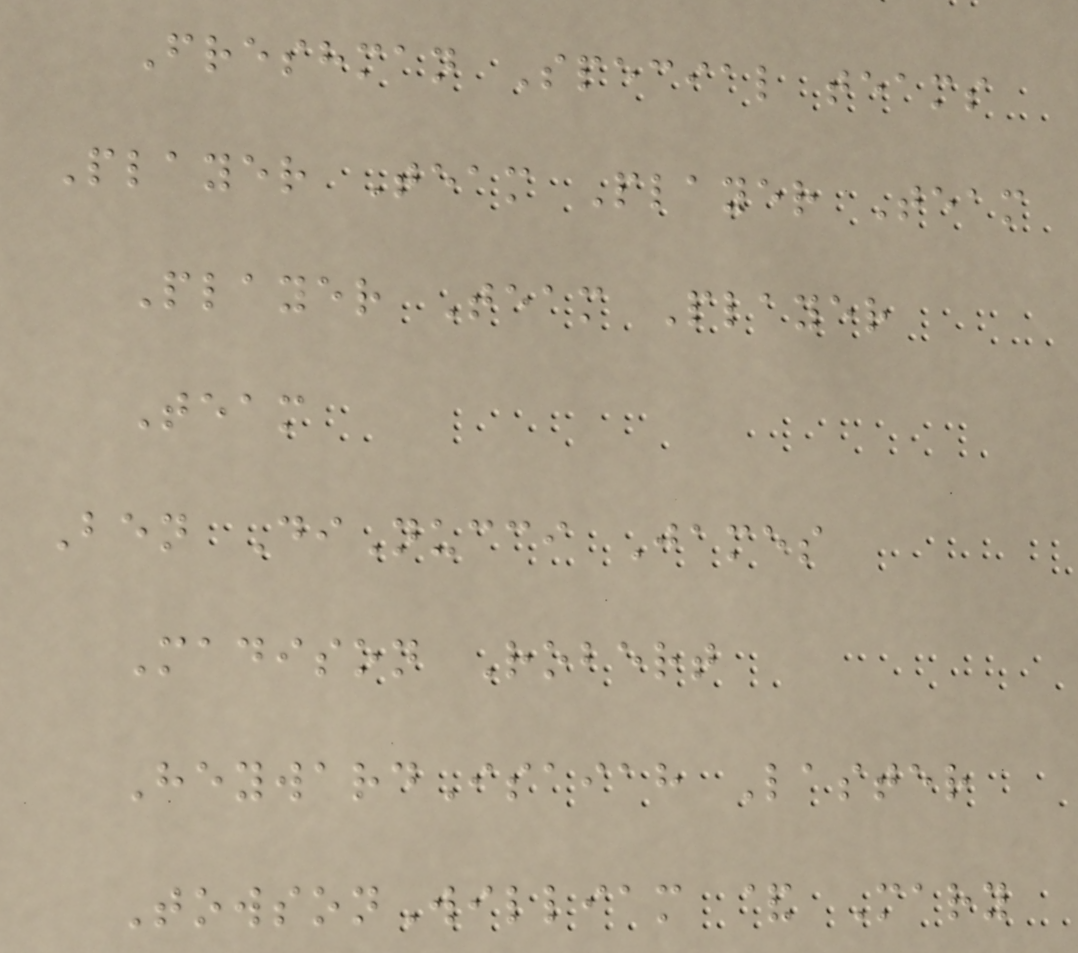Freshman Special teams
Player Team Player Team
Player Team Player
Team
Ben DiNucci James
Madison Robert
HeywardIsaiah Laster
TowsonWilliam & Mary
